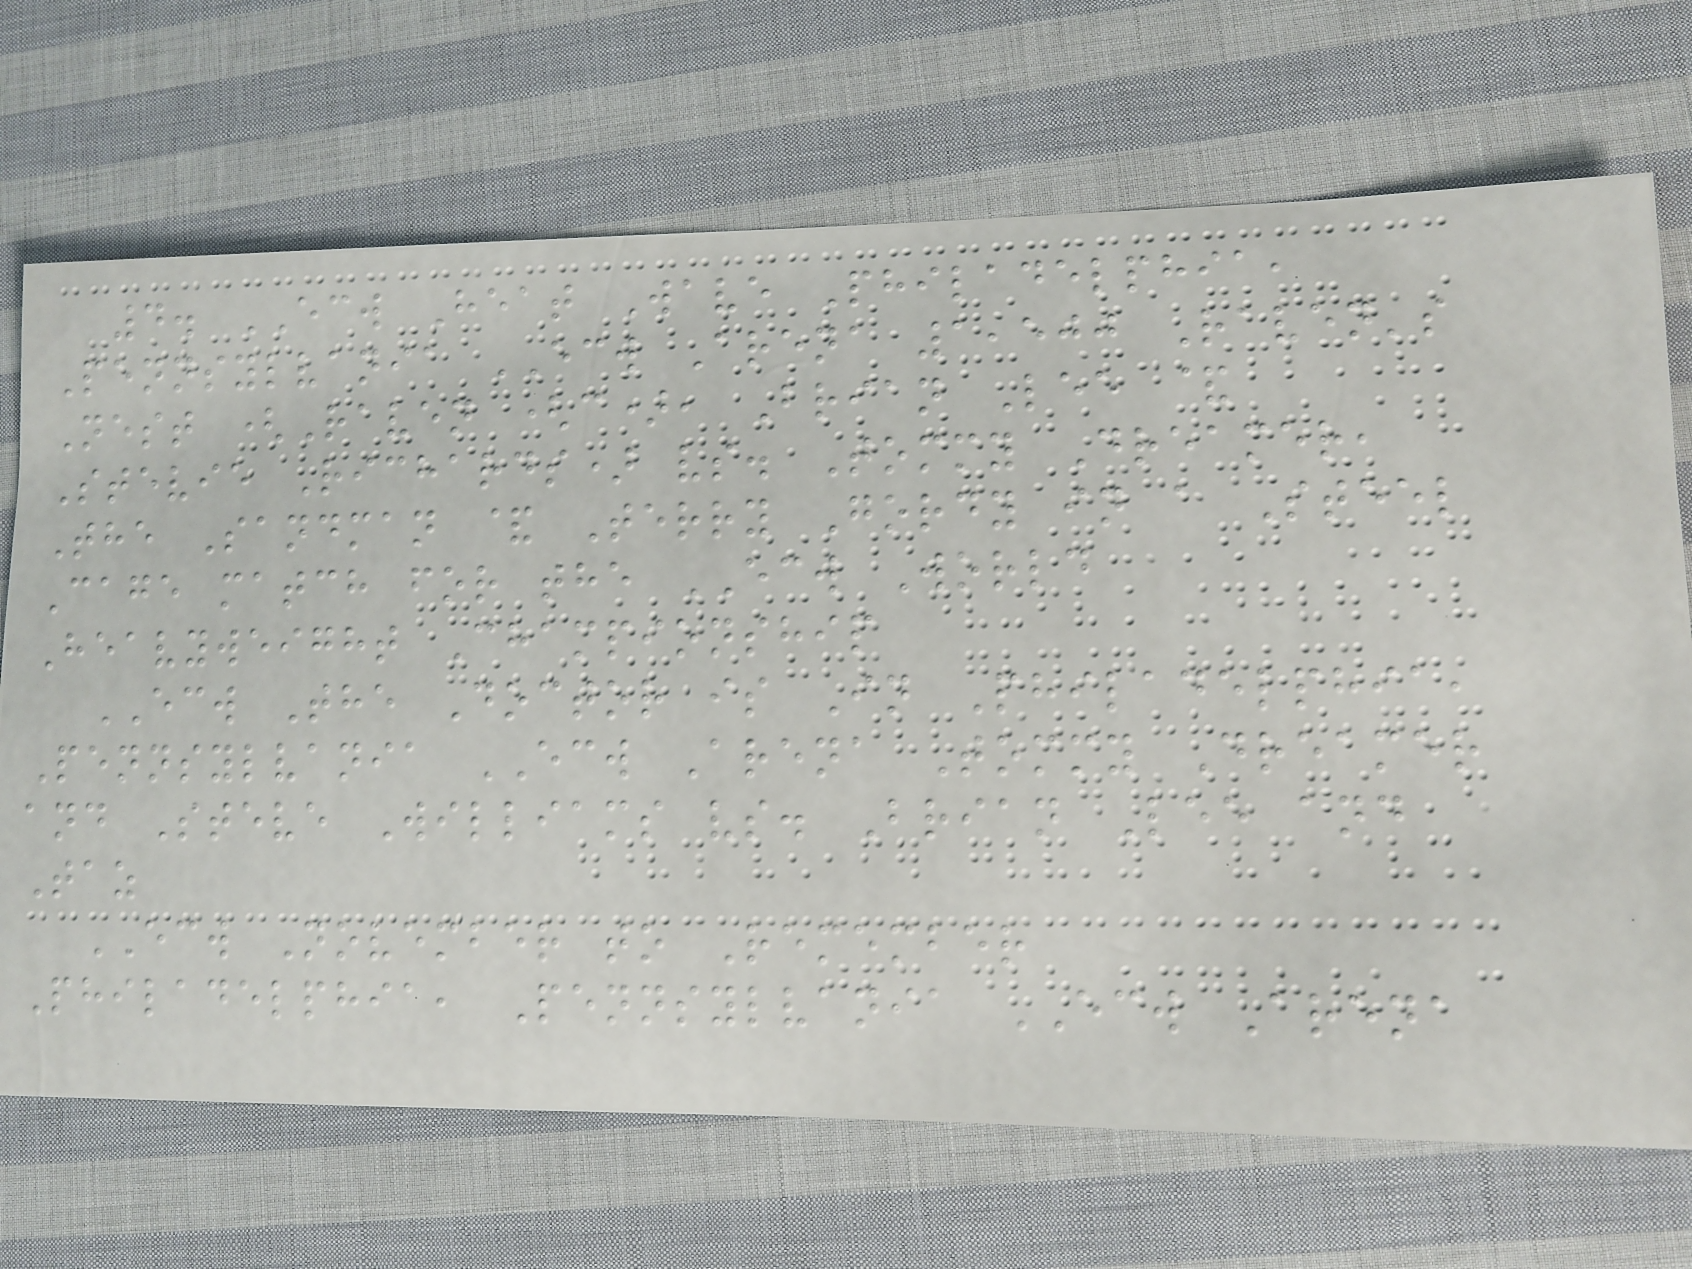4. ECW Heat Wave Philadelphia,
Pennsylvania ECW Arena 1,500 Raven's
Nest (Raven (c), Brian Lee &
Stevie Richards) vs. Tommy Dreamer,
The Sandman & Terry Gordy in a Steel
Cage match for the ECW World
Heavyweight Championship
ECW The Doctor is In Philadelphia,
Pennsylvania ECW Arena Tommy Dreamer
and Steve Williams vs. Brian Lee and
Taz
ECW November to Remember
Philadelphia, Pennsylvania ECW Arena
